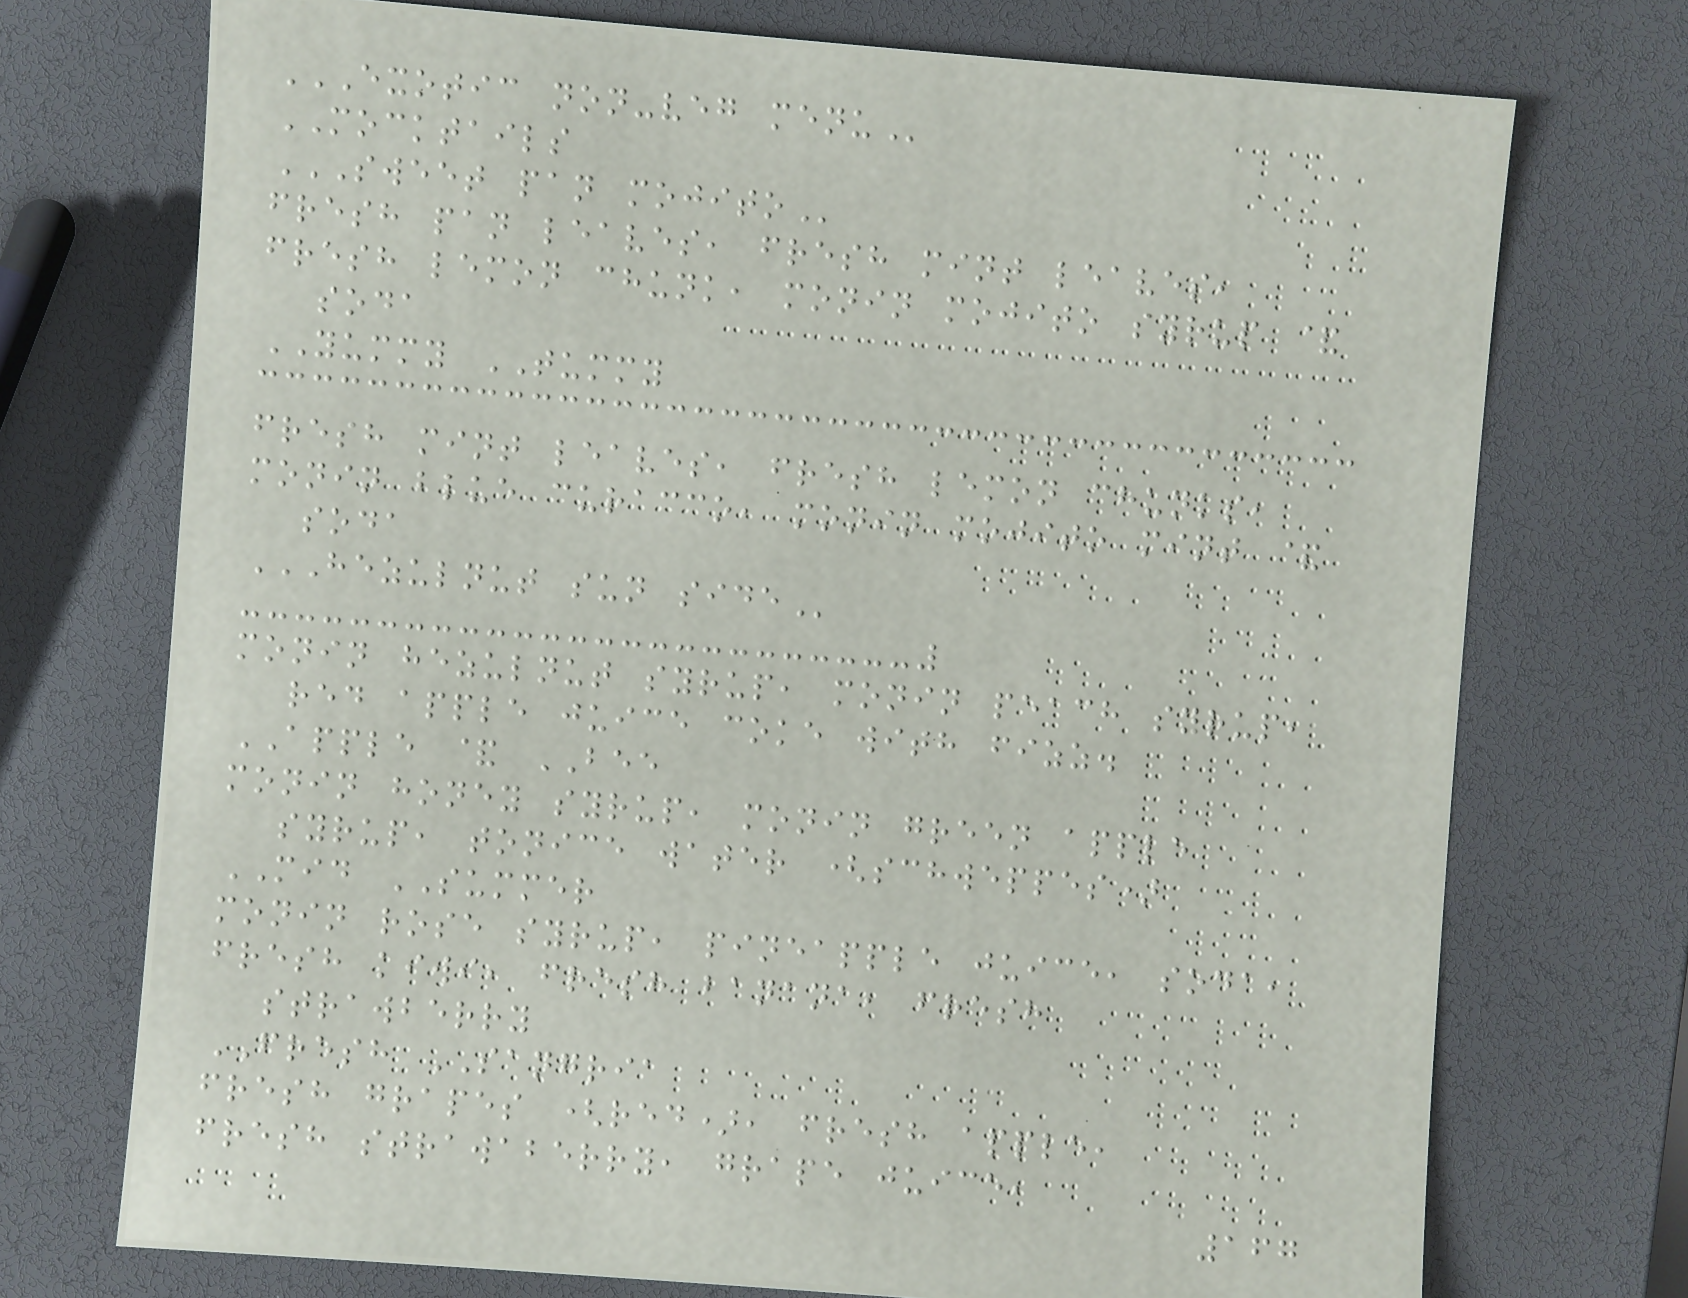EXOTIC NON-VEG MENU
MOCKTAILS
SWEET PAN MOJITO
fresh pan leaves, fresh mint leaves,
fresh lemon chunk, monin mojito syrup &
soda
YUMMY TUMMY
fresh mint leaves, fresh lemon chunks,
monin blue curacco, monin mojito mint &
soda
HEZULNUT SUN SIDE
monin hezulnut syrup, monin peach syrup,
red apple juice coke with fizz.
APPLE & BEE
monin honey syrup, monin green apple
syrup, tonice water (schweppes)
MID SUMMER
monin rose syrup, pineapple juice, soda,
fresh kiwi, fresh banana, fresh
strawberry
FRESH SANGRIA
fresh grapes (red), fresh apple,
fresh strawaberry, grape juice,
167
